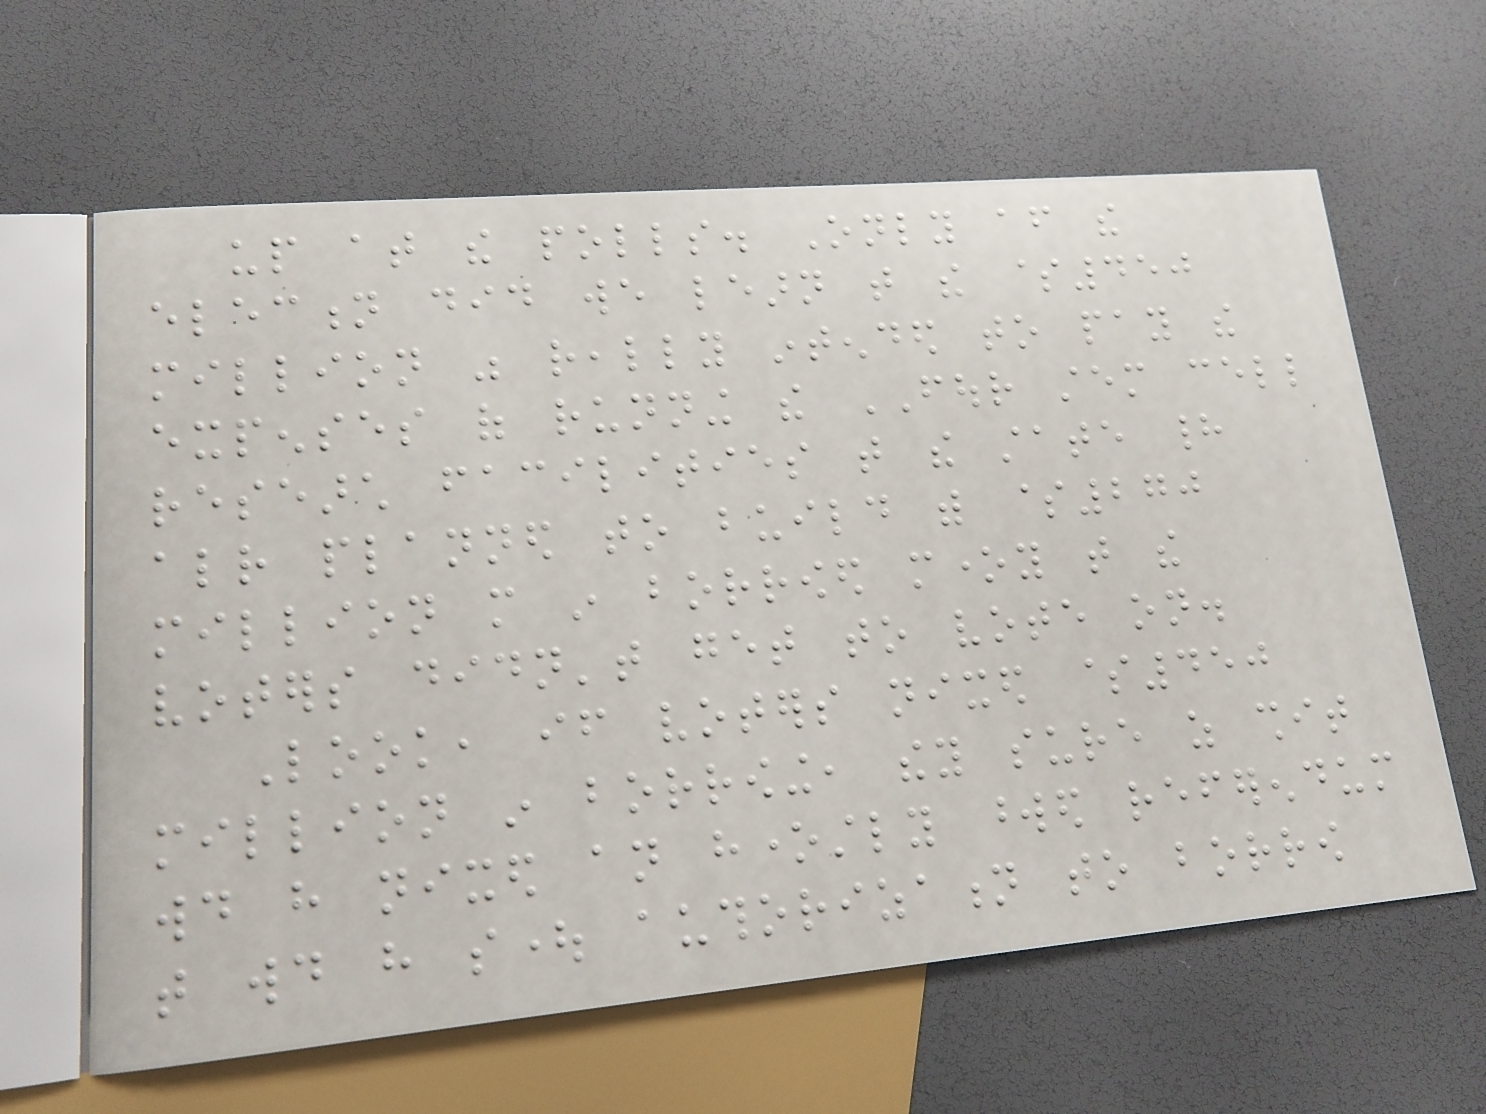up at the polls. Only after the
election did we learn that the $450
million was really intended to pay the
expenses of running the FOUR stem cell
research facilities that the state had
already planned to build with $270
million more in borrowed money that the
voters didn't get to vote on.
Look, if voters nixed $450
million in borrowing, they sure as shit
would have nixed an honestly worded referendum
that would have sought authorization to borrow
